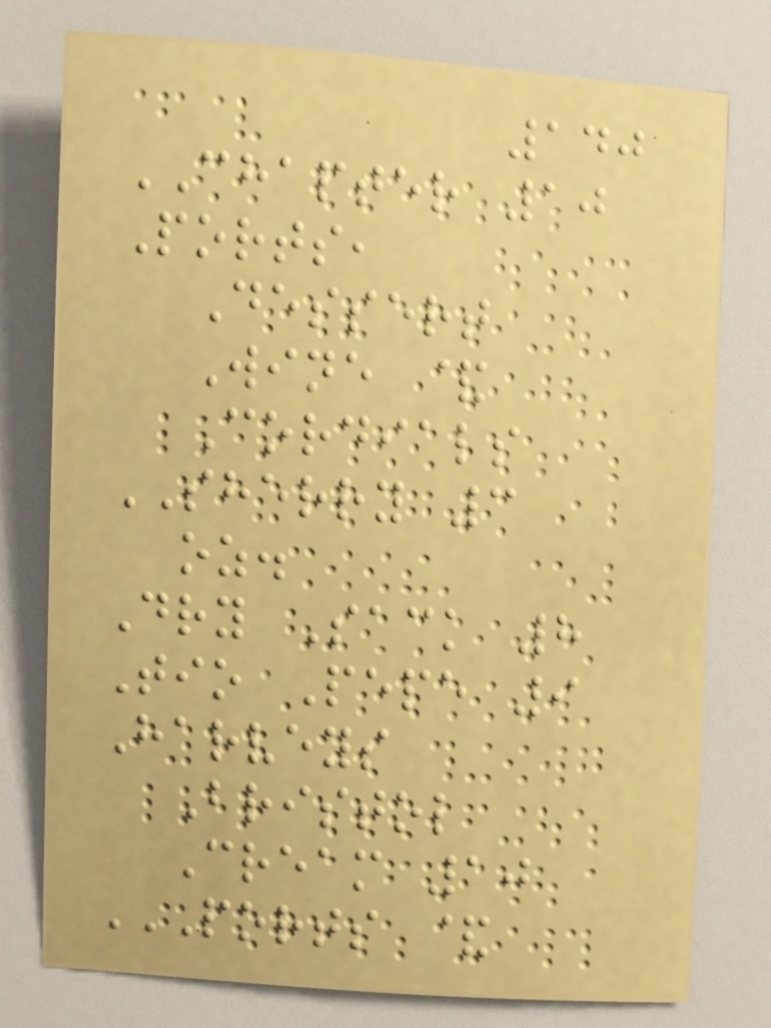140
CHAPTER 10
Ports,
Dessert
Wine &
Cordials
SHERRY 3
oz.
Dry Sack 8
Tio Pepe 9
Harveys
Bristol
Cream 10
PORTS &
